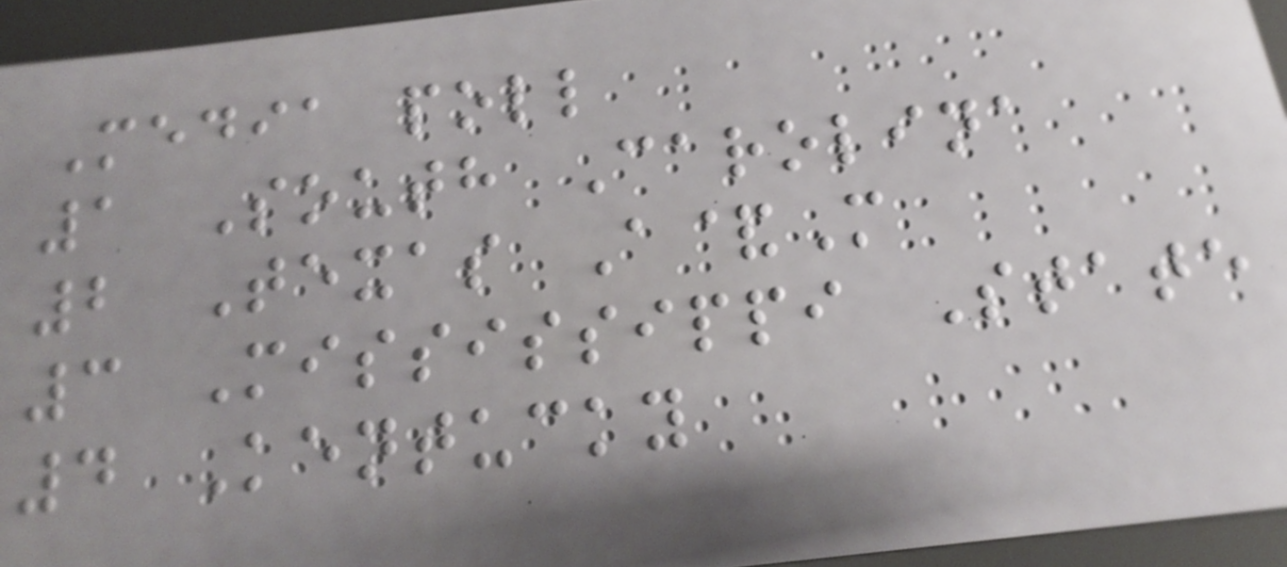Media poll
1 South Carolina
2 Texas A&M
3 Mississippi State
4 Kentucky
